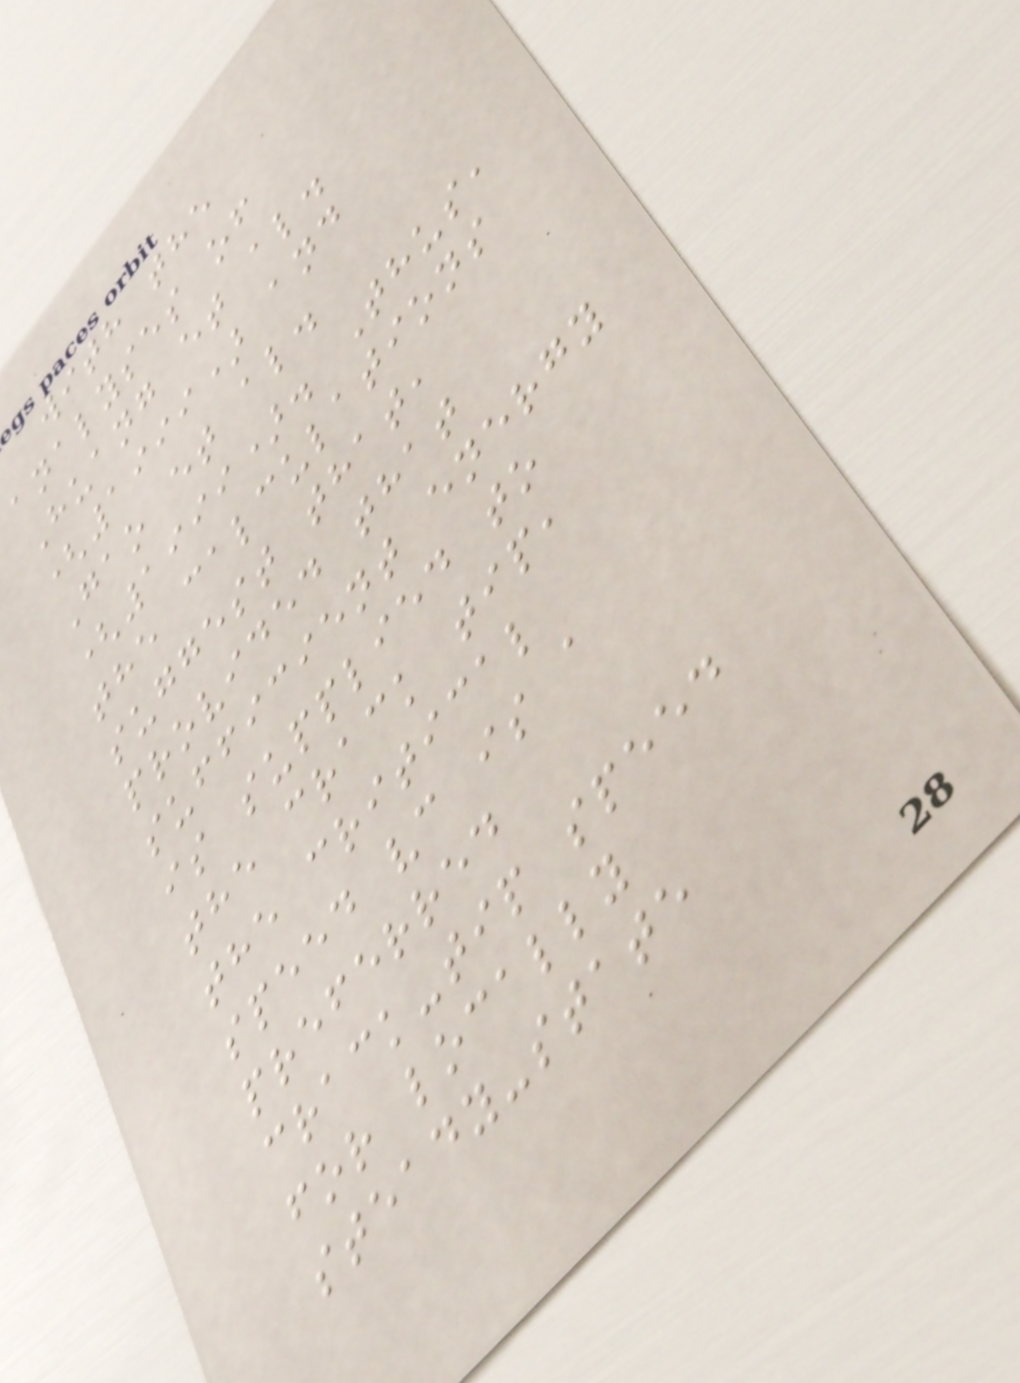with the
analyses of
Huang et al.
(1999) and
Gao et al.
(1999). Thus,
the calculations
suggest that,
provided that
sufficient energy
is supplied to
the crack tip,
the critical
speed vc is a
preferred
crack-tip speed
for locally
steady-state
